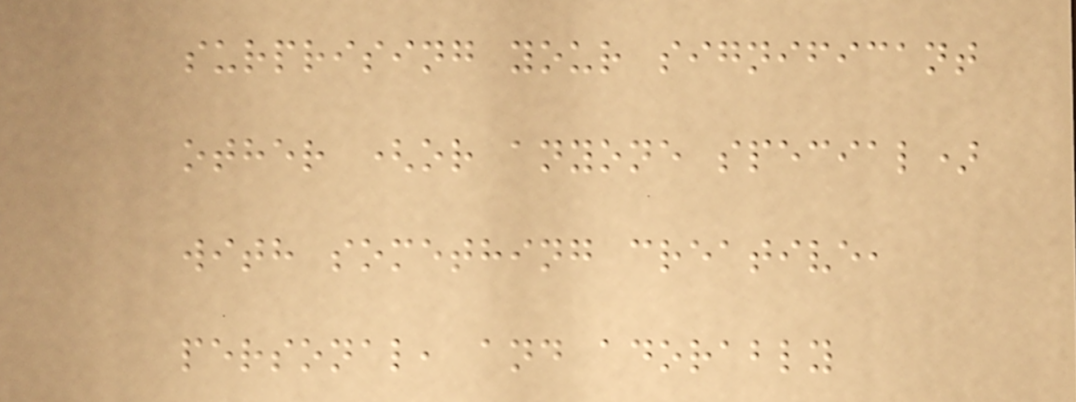surprising your significant
other (or anyone special)
with something creative,
personal, and adorably
